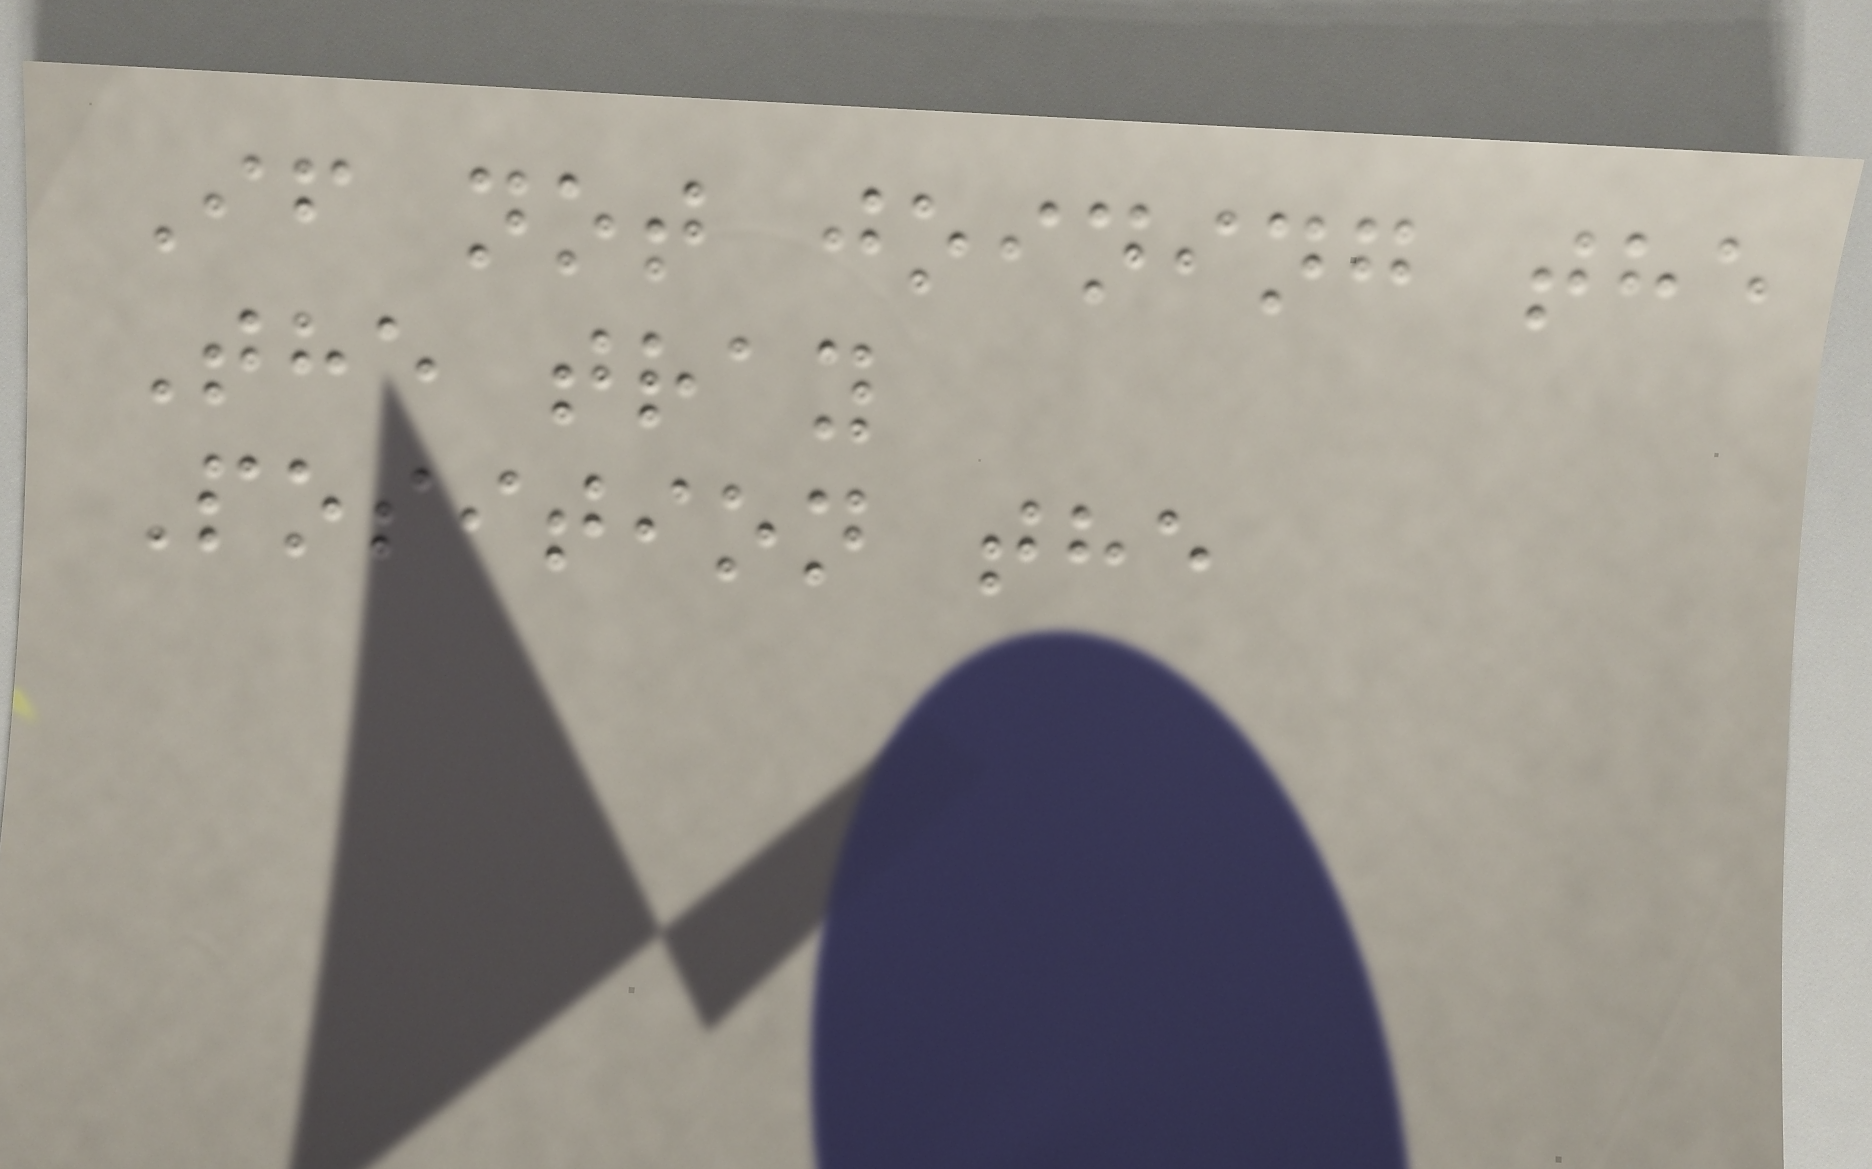If not joining the
The tray
Position the
